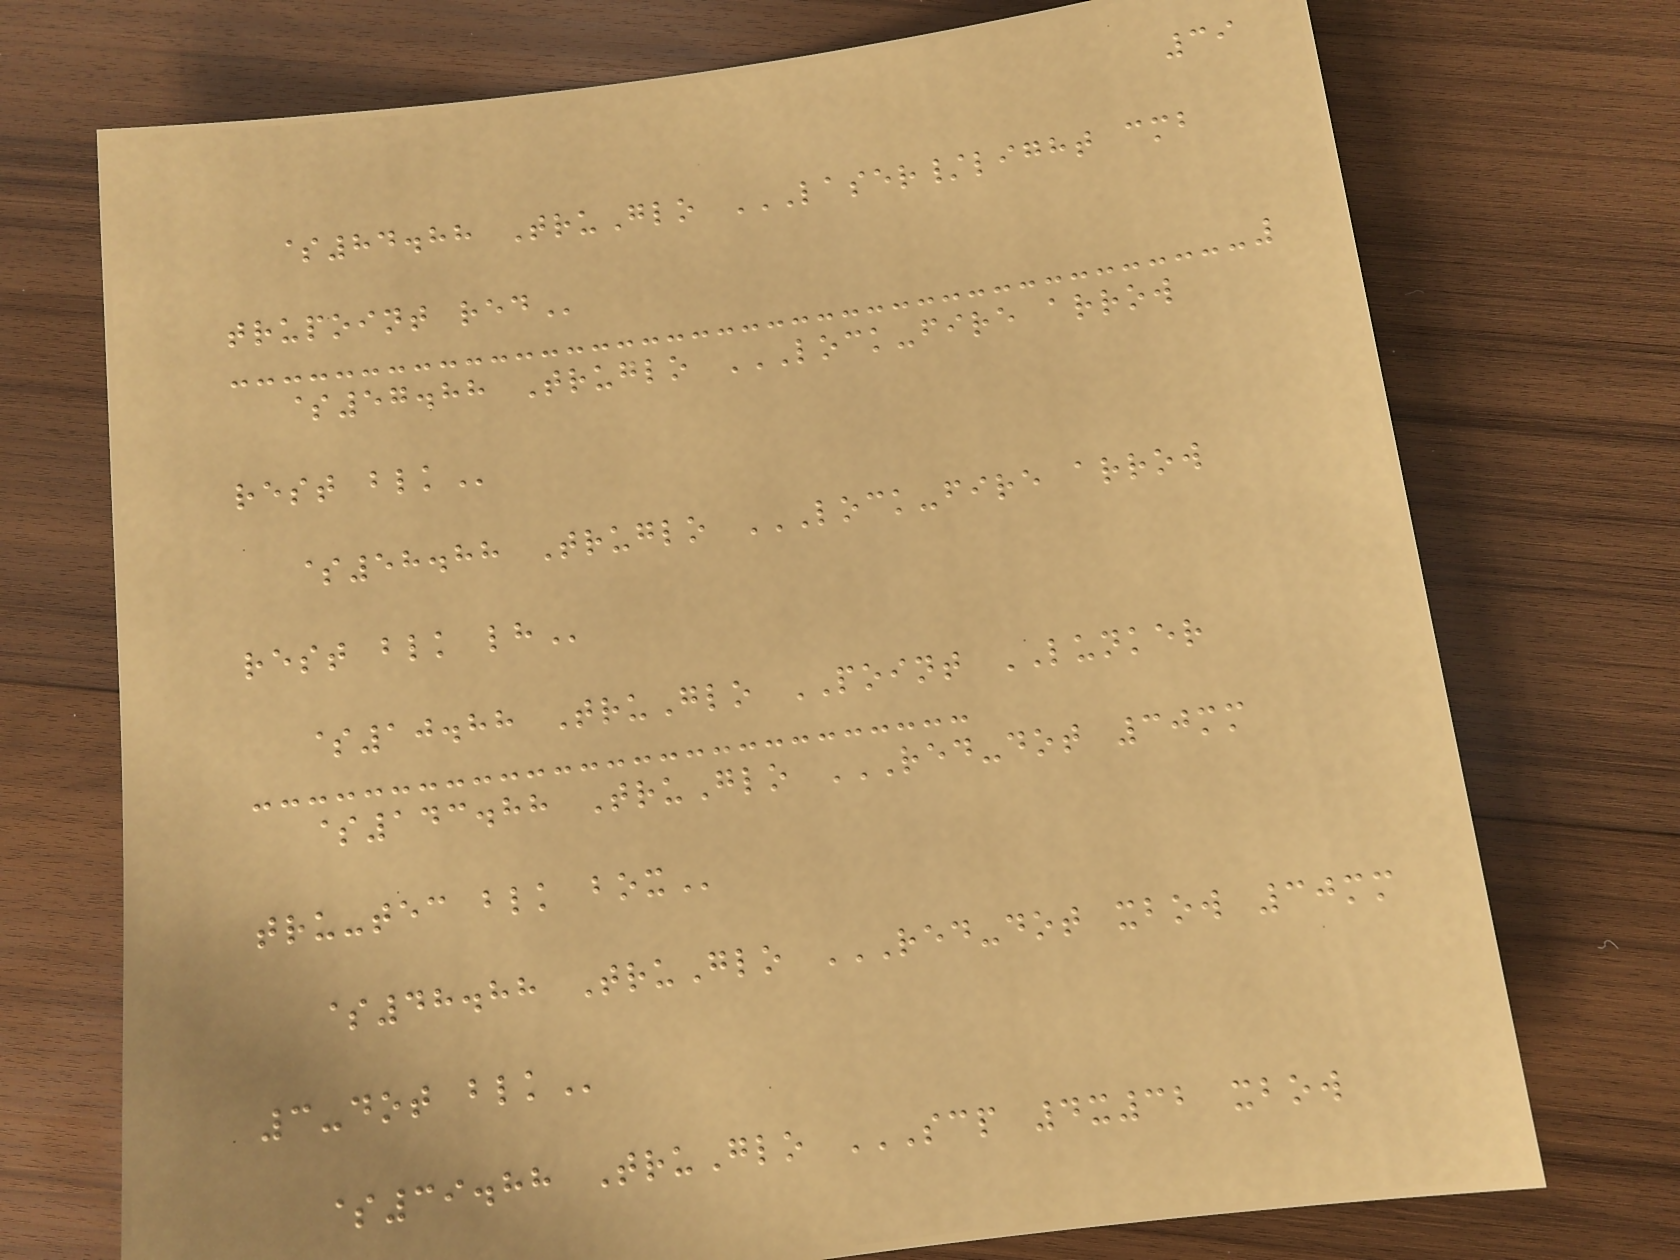39
$84.88 TruGlo LASER/LIGHT CMB
TRUPOINT RED
$57.88 Truglo LOCK-FIRE ARROW
REST BLK
$58.88 Truglo LOCK-FIRE ARROW
REST BLK LH
$10.88 TruGlo POINT LUNKER
$143.88 TruGlo RED-DOT 30MM
TRU-TEC BLK BOX
$48.88 TruGlo RED-DOT XBOW 30MM
3-DOT BLK
$39.88 TruGlo SCP 4X32 XBOW
